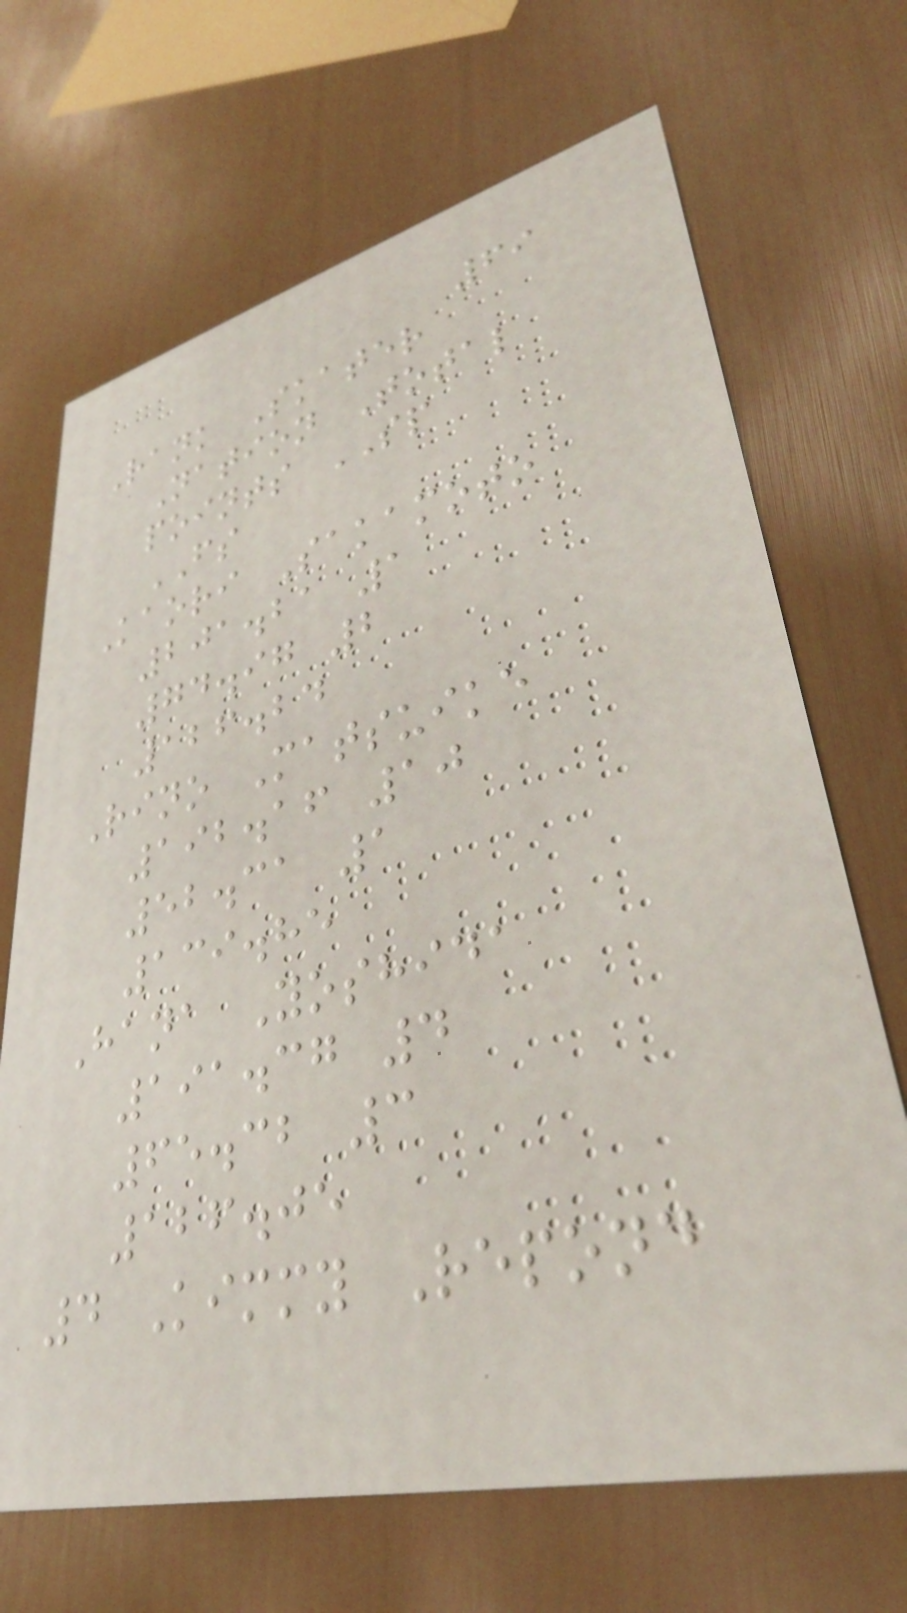69
Rank Skater
Nation Total
points SP
FS
Kaori Sakamoto
201.21 1
74.97 2
126.24
Rino Matsuike
192.16 10
52.31 1
139.85
Hana Yoshida
191.37 4
65.32 3
126.05
4 Kimmy Repond
